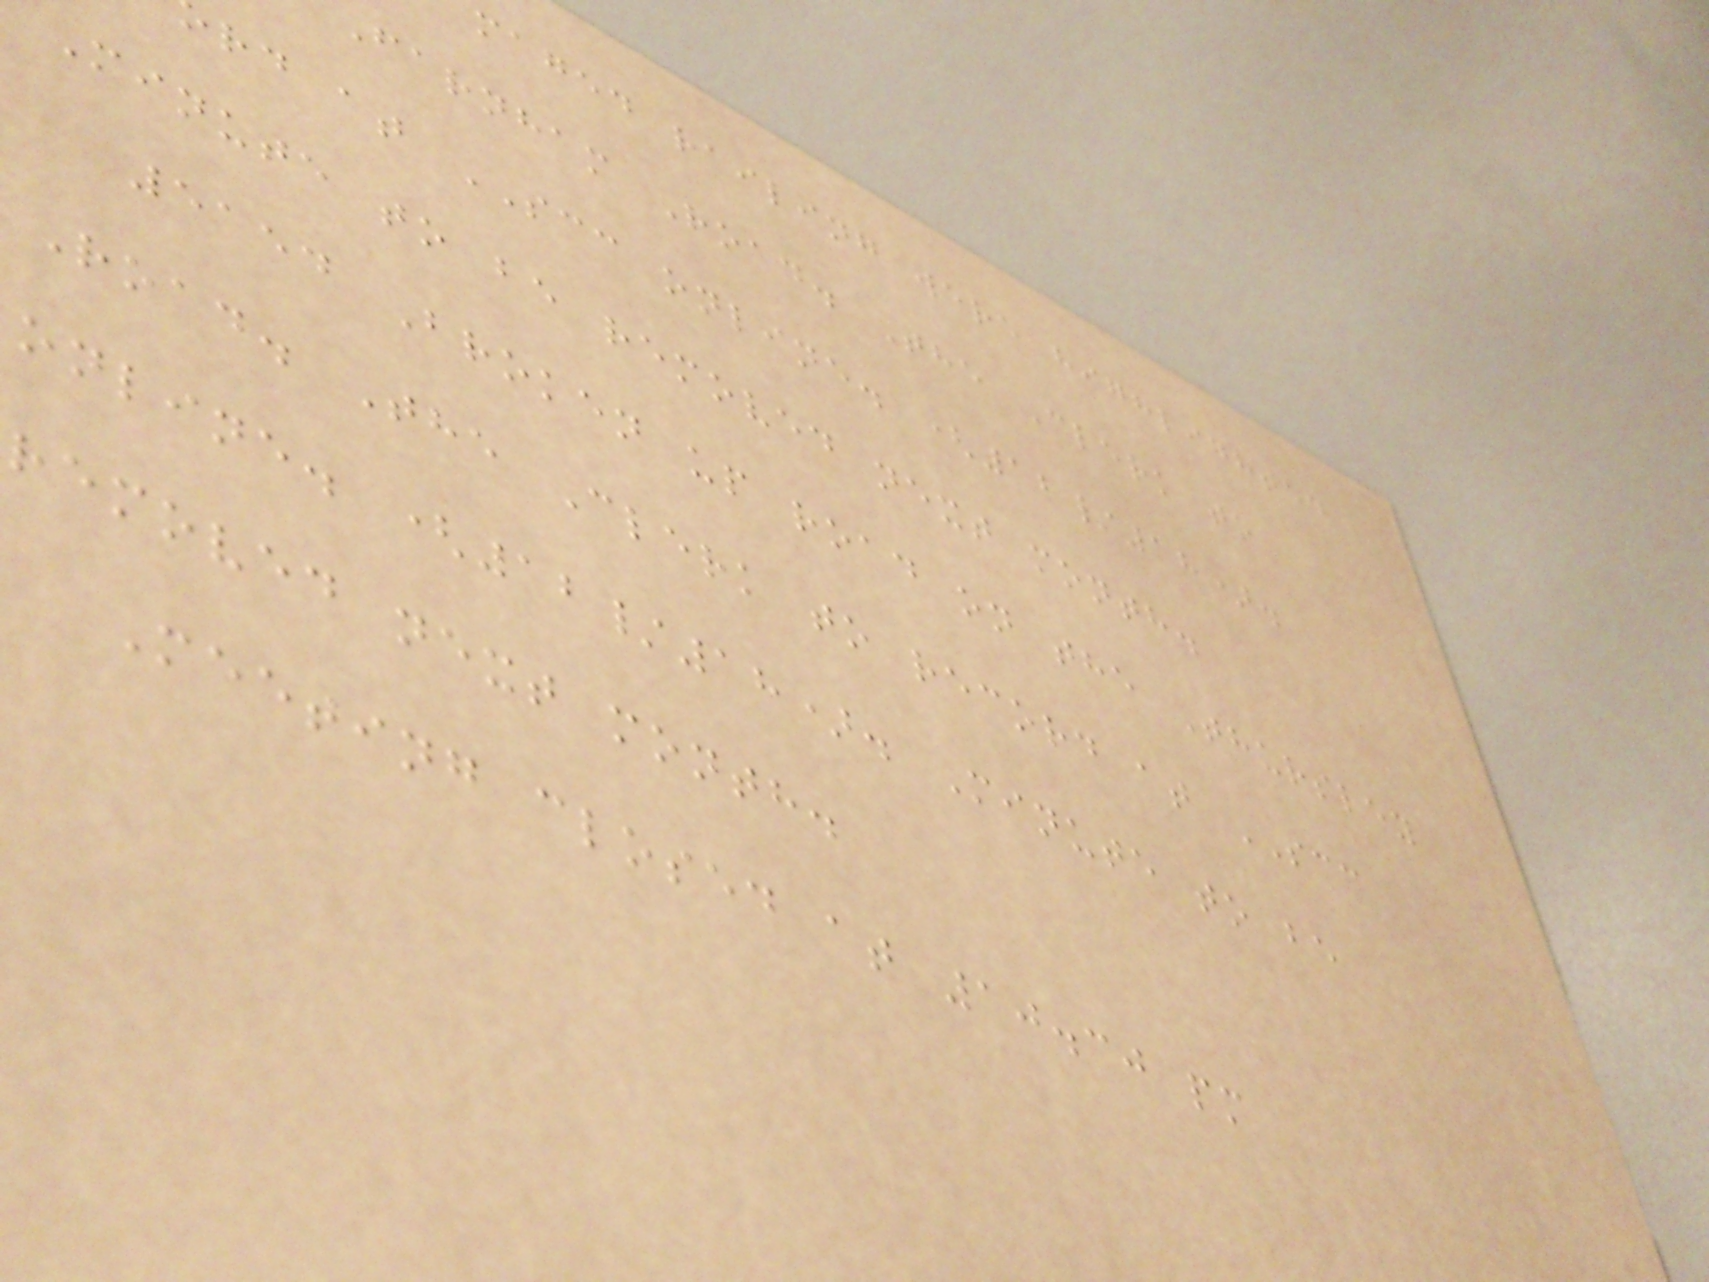maged railing were highlighted
Farnham Road. The Clerk to
rd at SCC online. (12/18).
Minute to be removed next month.
5154 Broken up road on the Thursley
Road. The Clerk to record at SCC
online. (12/18). Minute to be
removed next month.
Meeting closed at 10.30 pm
